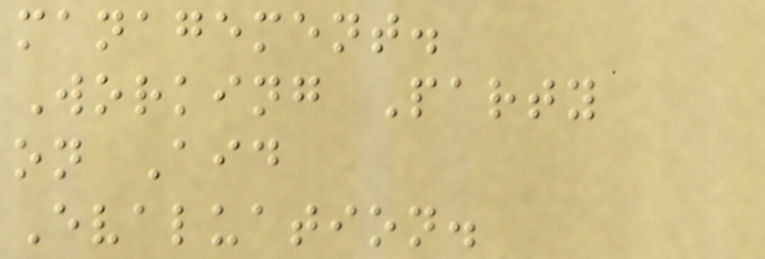management.
Working Party
on Aid
Evaluation.
